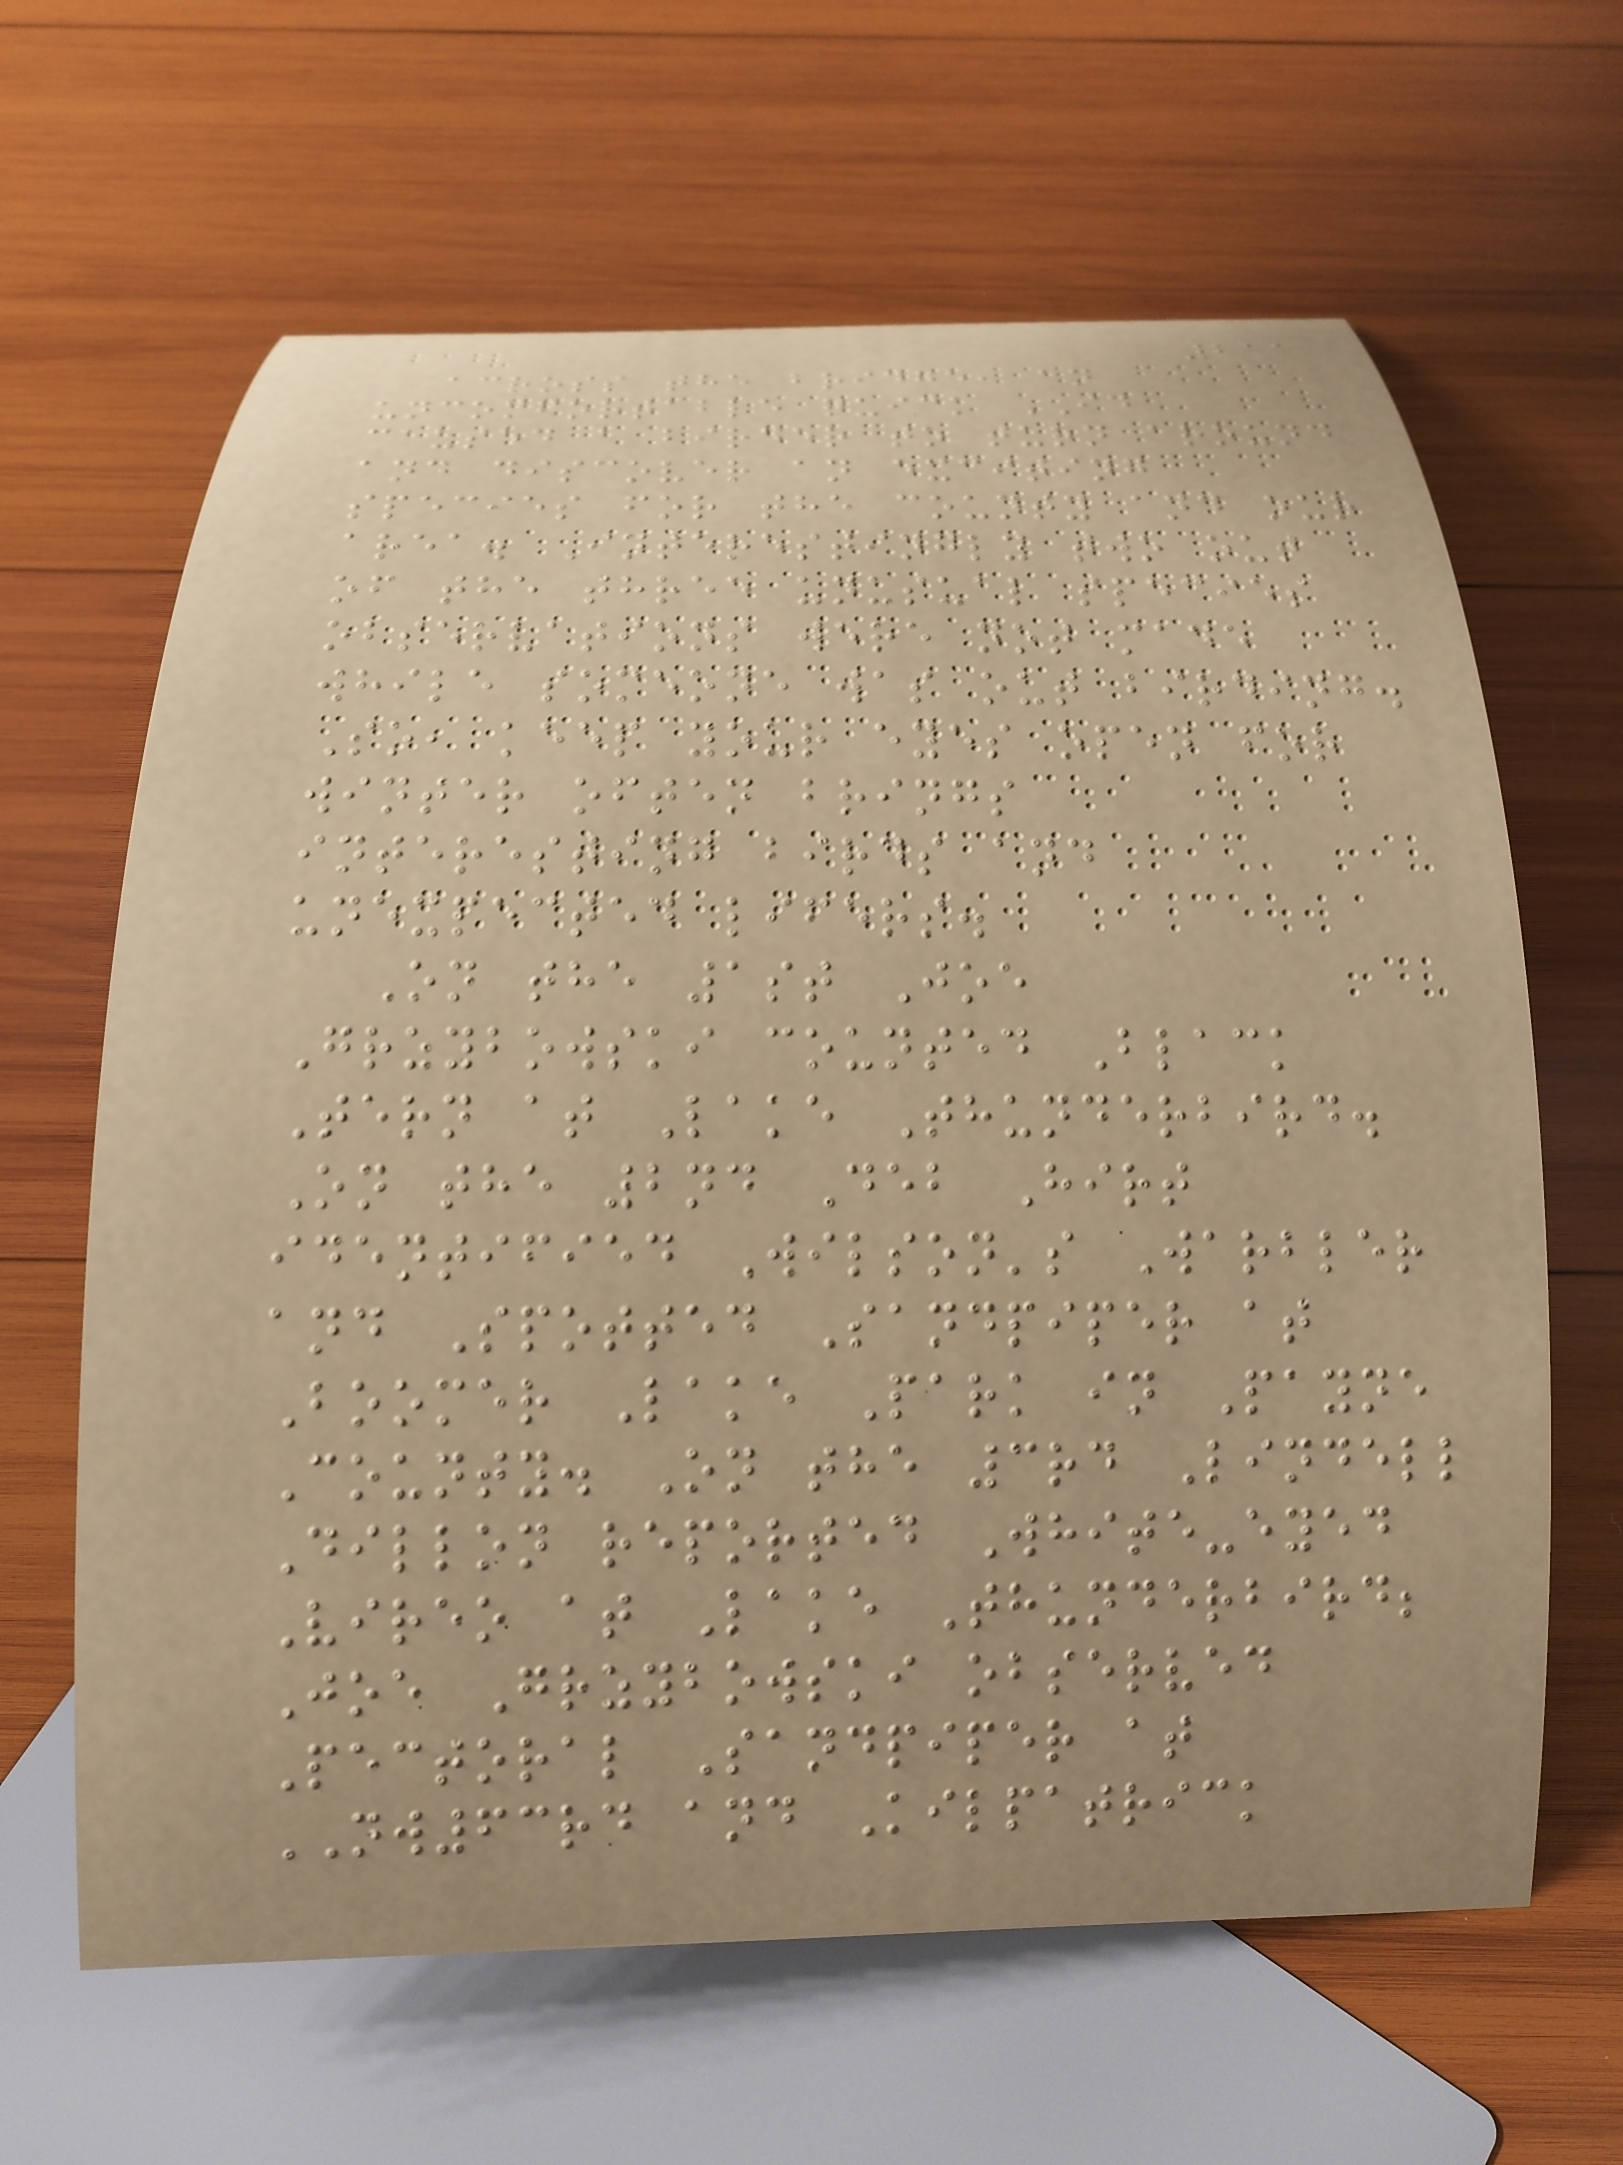211
across the bridge, an
uncomfortable quick ID
caused a birder to turn around
and discover an exciting
species for the county and our
area. Interestingly two out
of the three unusual species
observations were not made
while someone was out birding.
So, keep your eyes open for
winter often brings
interesting birds and
unexpected lifers.
On the 1st Joe
Grzybowski counted Black
Tern at Lake Thunderbird.
On the 2nd Deb Hirt
identified Wilson's Warbler
and Spotted Sandpiper at
Boomer Lake Park in Payne
County. On the 3rd Lindell
Dillon reported White-eyed
Vireo at Lake Thunderbird;
Joe Grzybowski observed
Pectoral Sandpiper at
NW63rd and Kilpatrick
